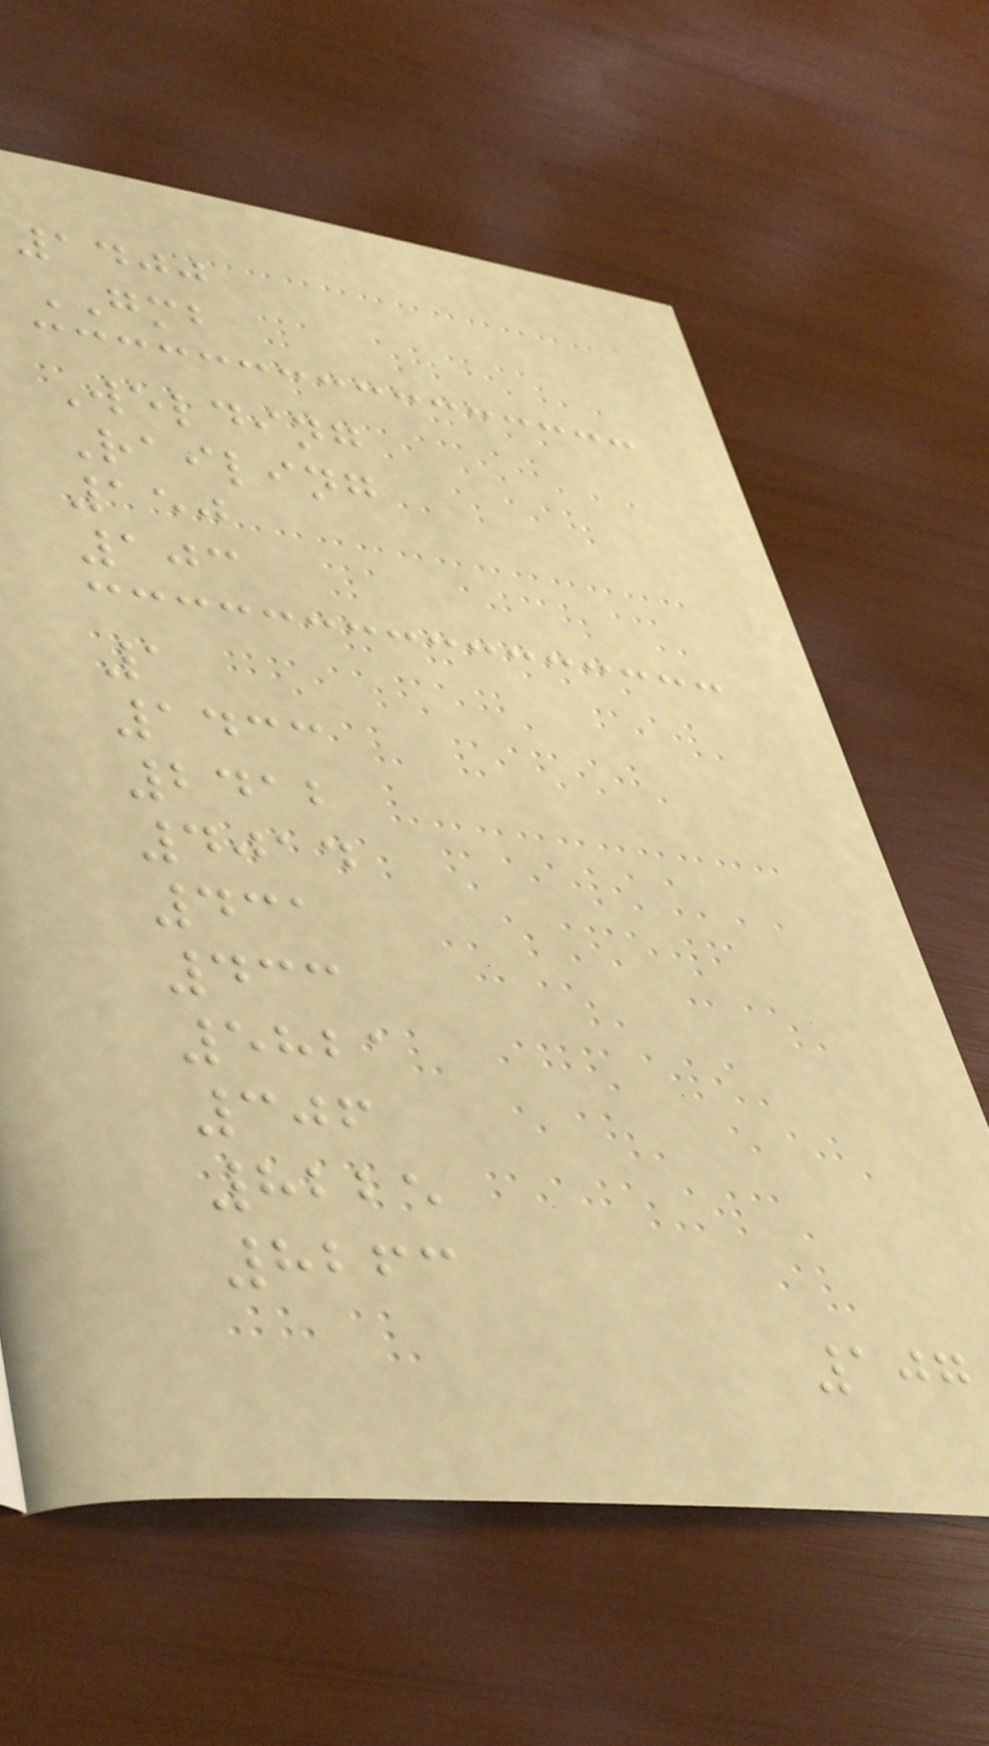1400
GMB
Welding
Railing
150
103
1
1433
2412
4014
431
433
5821
306
8225
8263
107
